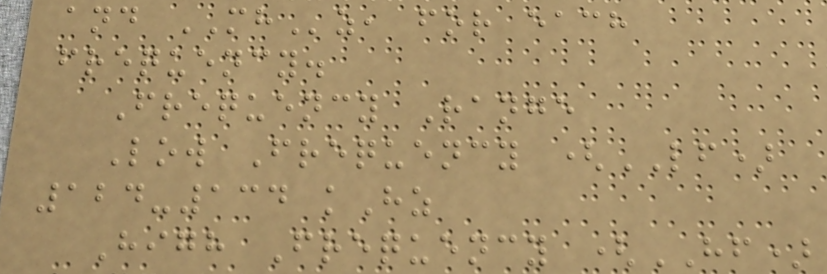and MHz, for each
frequency.
Frequency Range
Low Frequency (LF)
124-134 kHz
High Frequency (HF)
